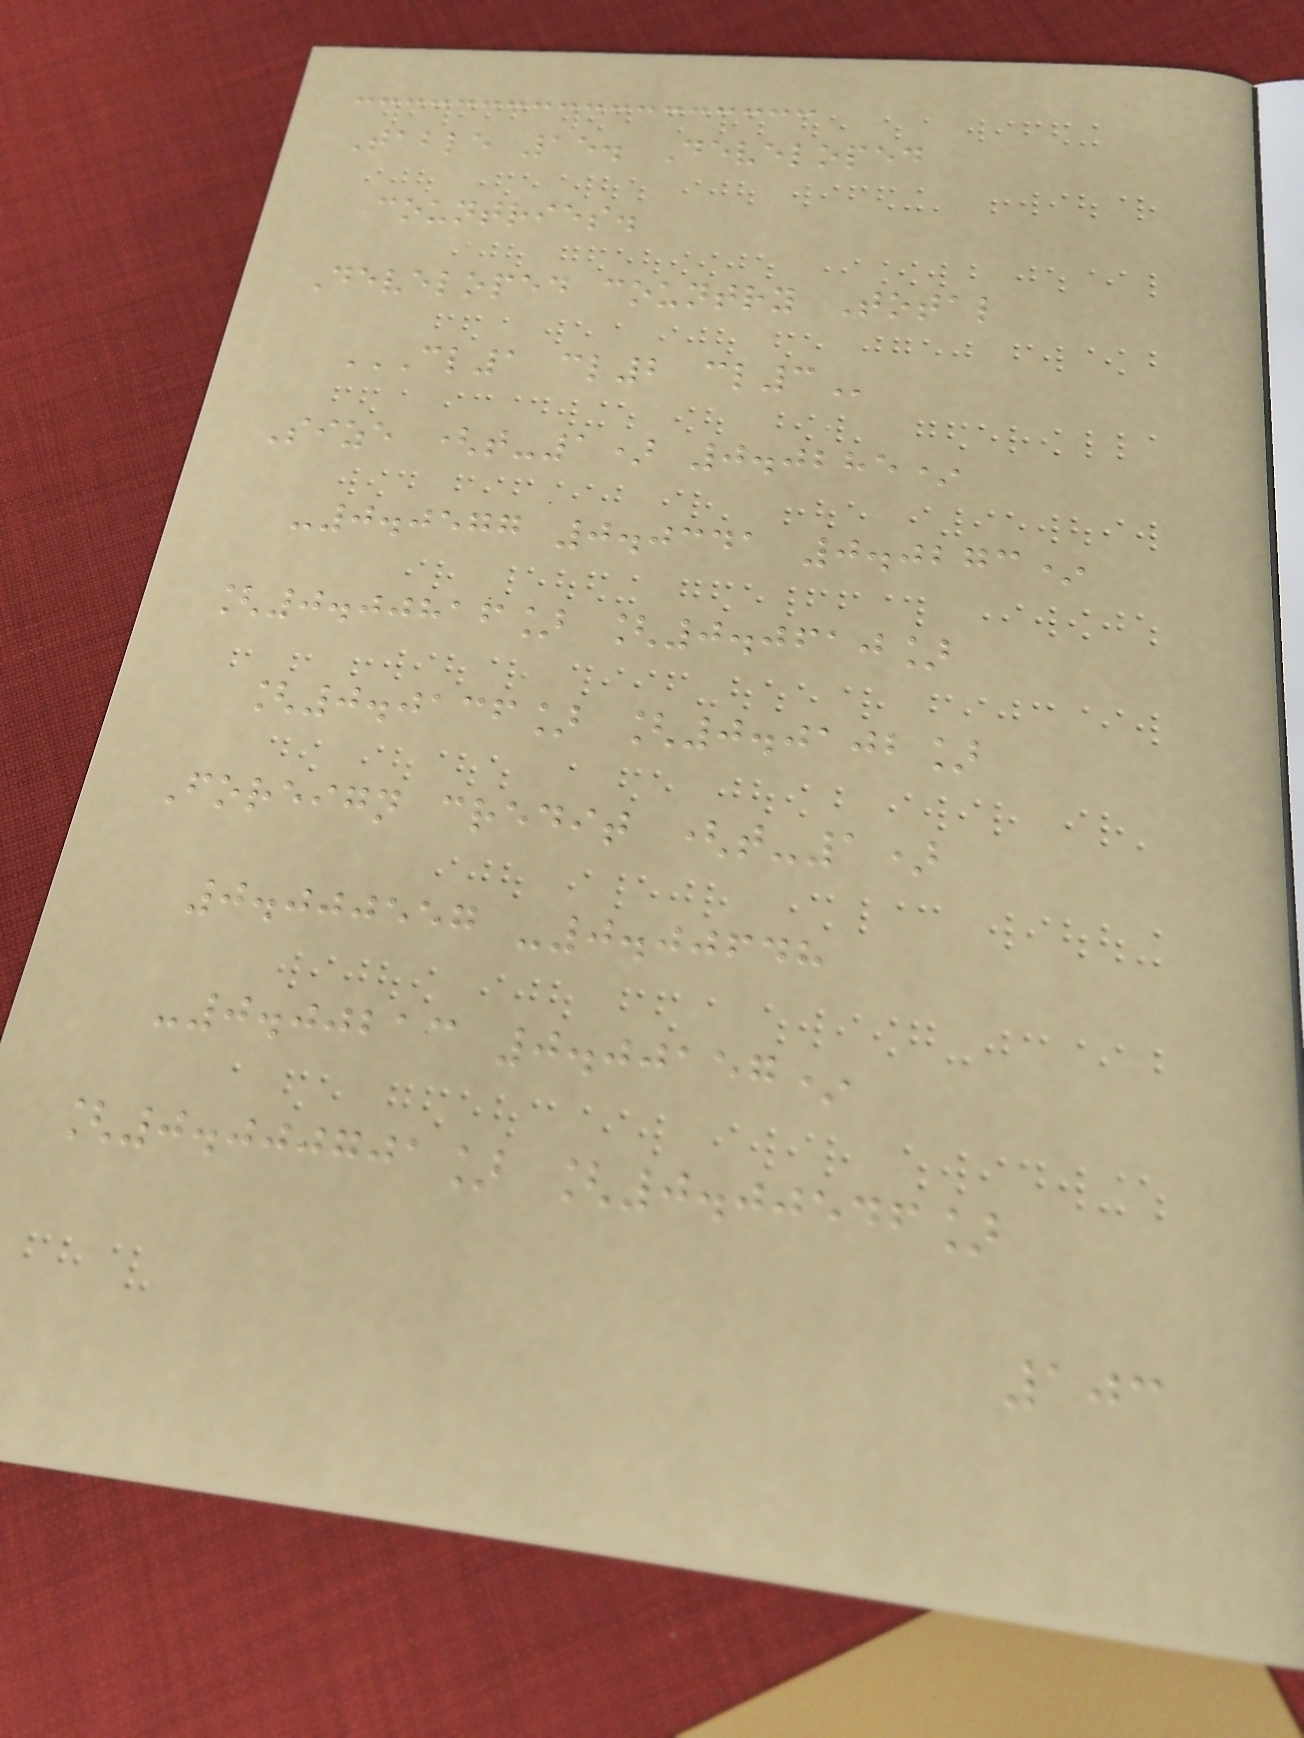Table 15. Developed
countries.
Developed country Total
CL1 CL2 CL3
Size (t-1) 0.0285*
-0.0577 0.0341 0.0273*
[0.00816] [0.0610]
[0.0136] [0.0102]
Foreign credit (t-1)
0.000557 -0.00648
-0.00213 0.00157*
[0.000701] [0.00546]
103
